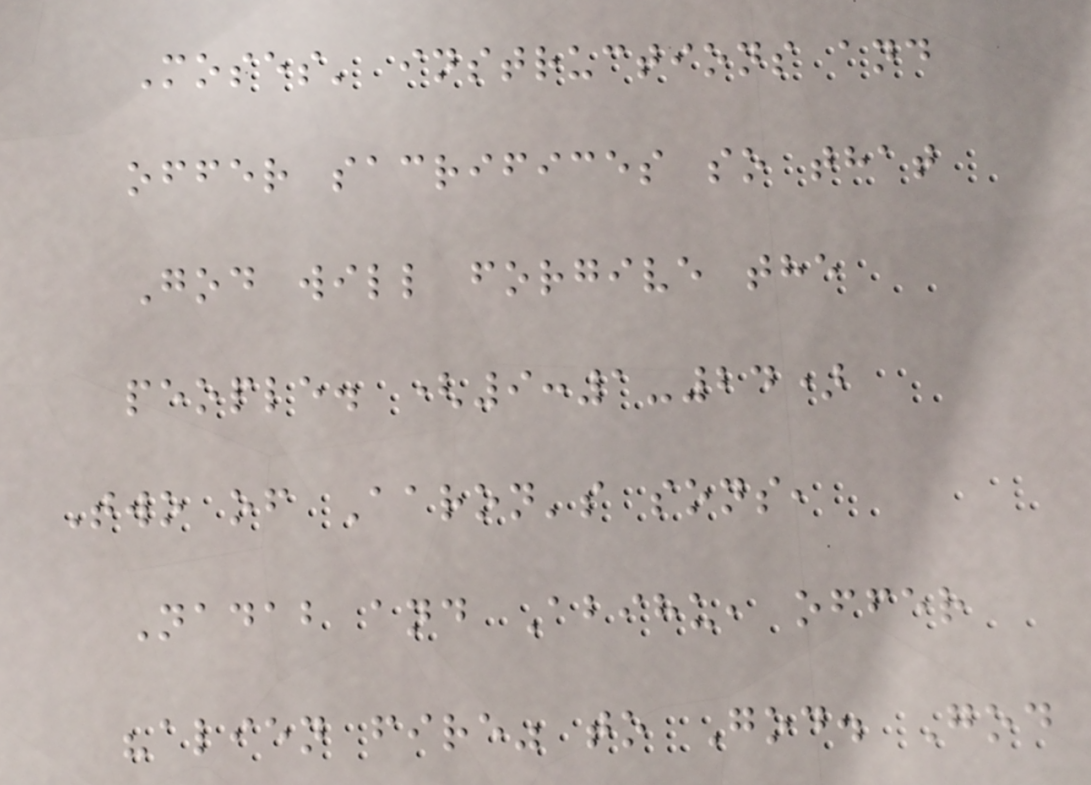Moses' instructions and
offer sacrifices so that
God will forgive the
people. (9:1-24)
Two of Aaron's sons,
Nadab and Abihu, offer
"alien fire" to God. God
